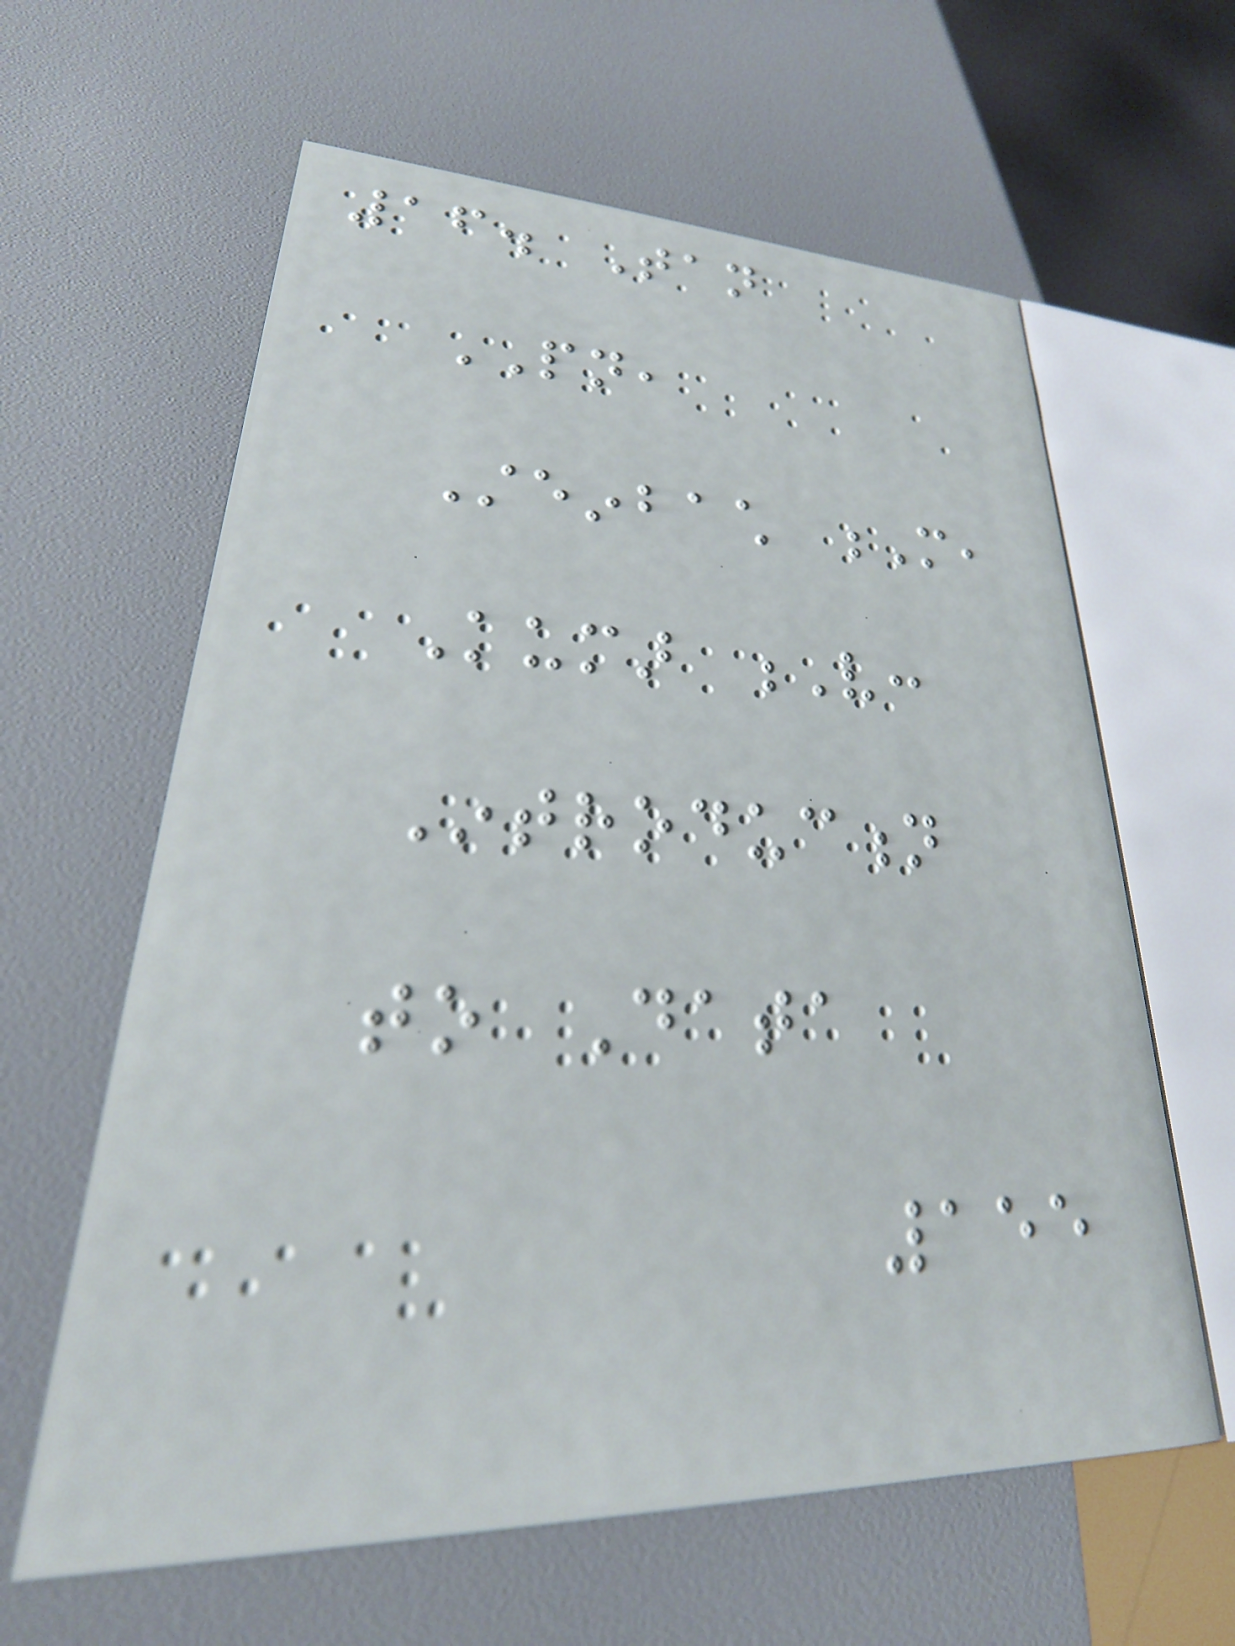16. Tan
PN,
Steinbach M,
Kumar V:
Introduction
to Data
155
